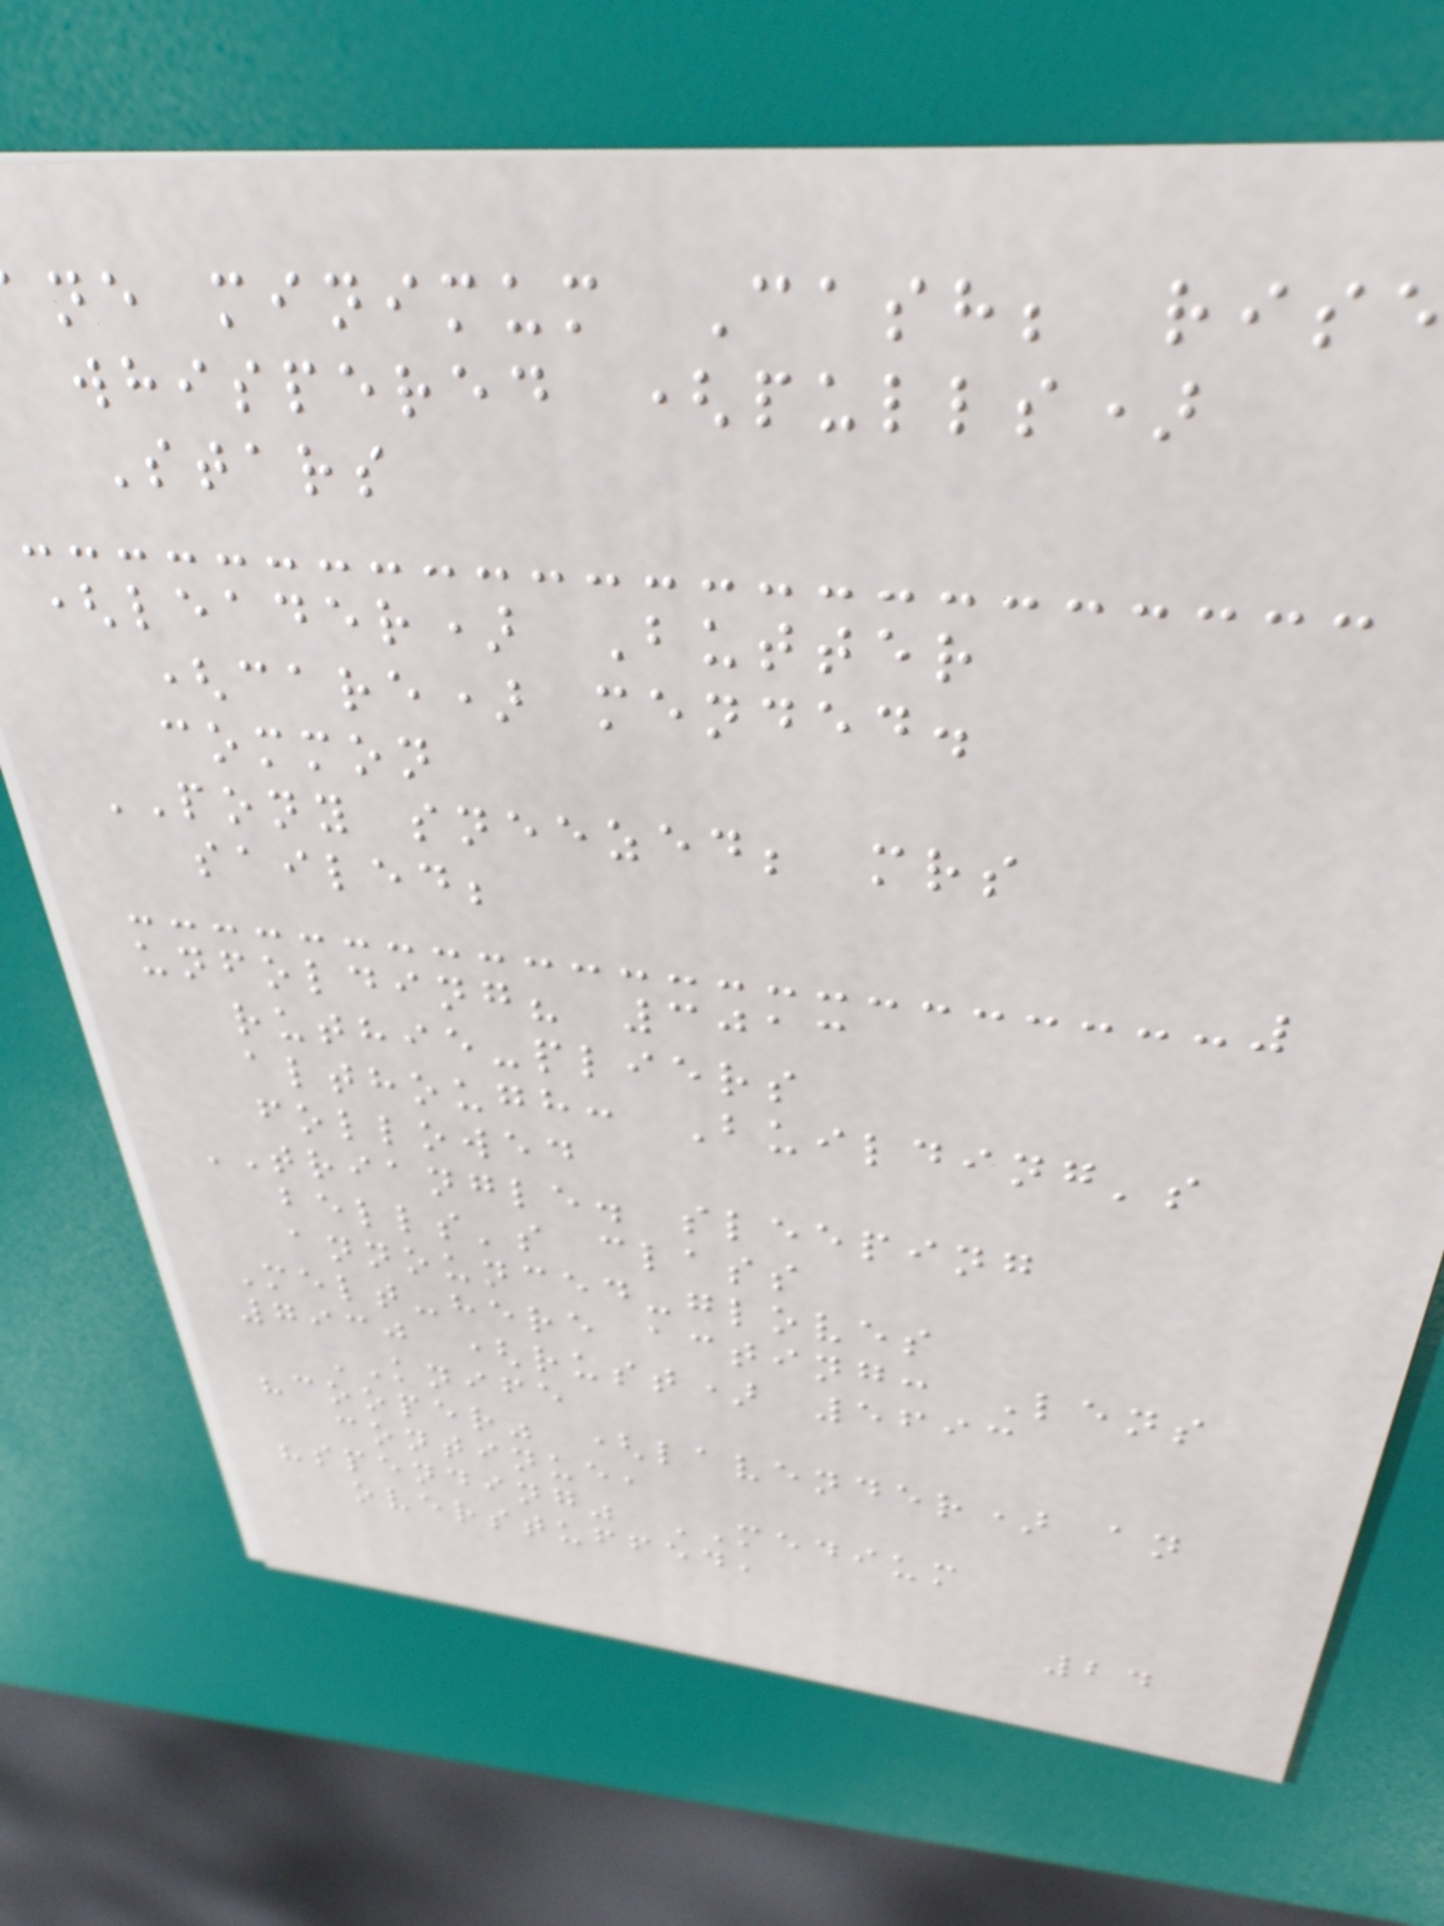ne minimum Cash; rise
whispered (pulls)
Stars
(leader) Butter
(care) mended.
common
PONY sneezed; mrs
sailed;
unfolding? 3013
ruthie-pliers
although: Building's
followed
TRIANGLE. sleeping
bells's class
announced-gloves
Melt-here acting: Lens
7930 (rust) 5693
KNIFE
"cooper" (lavender) an
continue,
"spending" MEDIUM
overstuffed,
24
